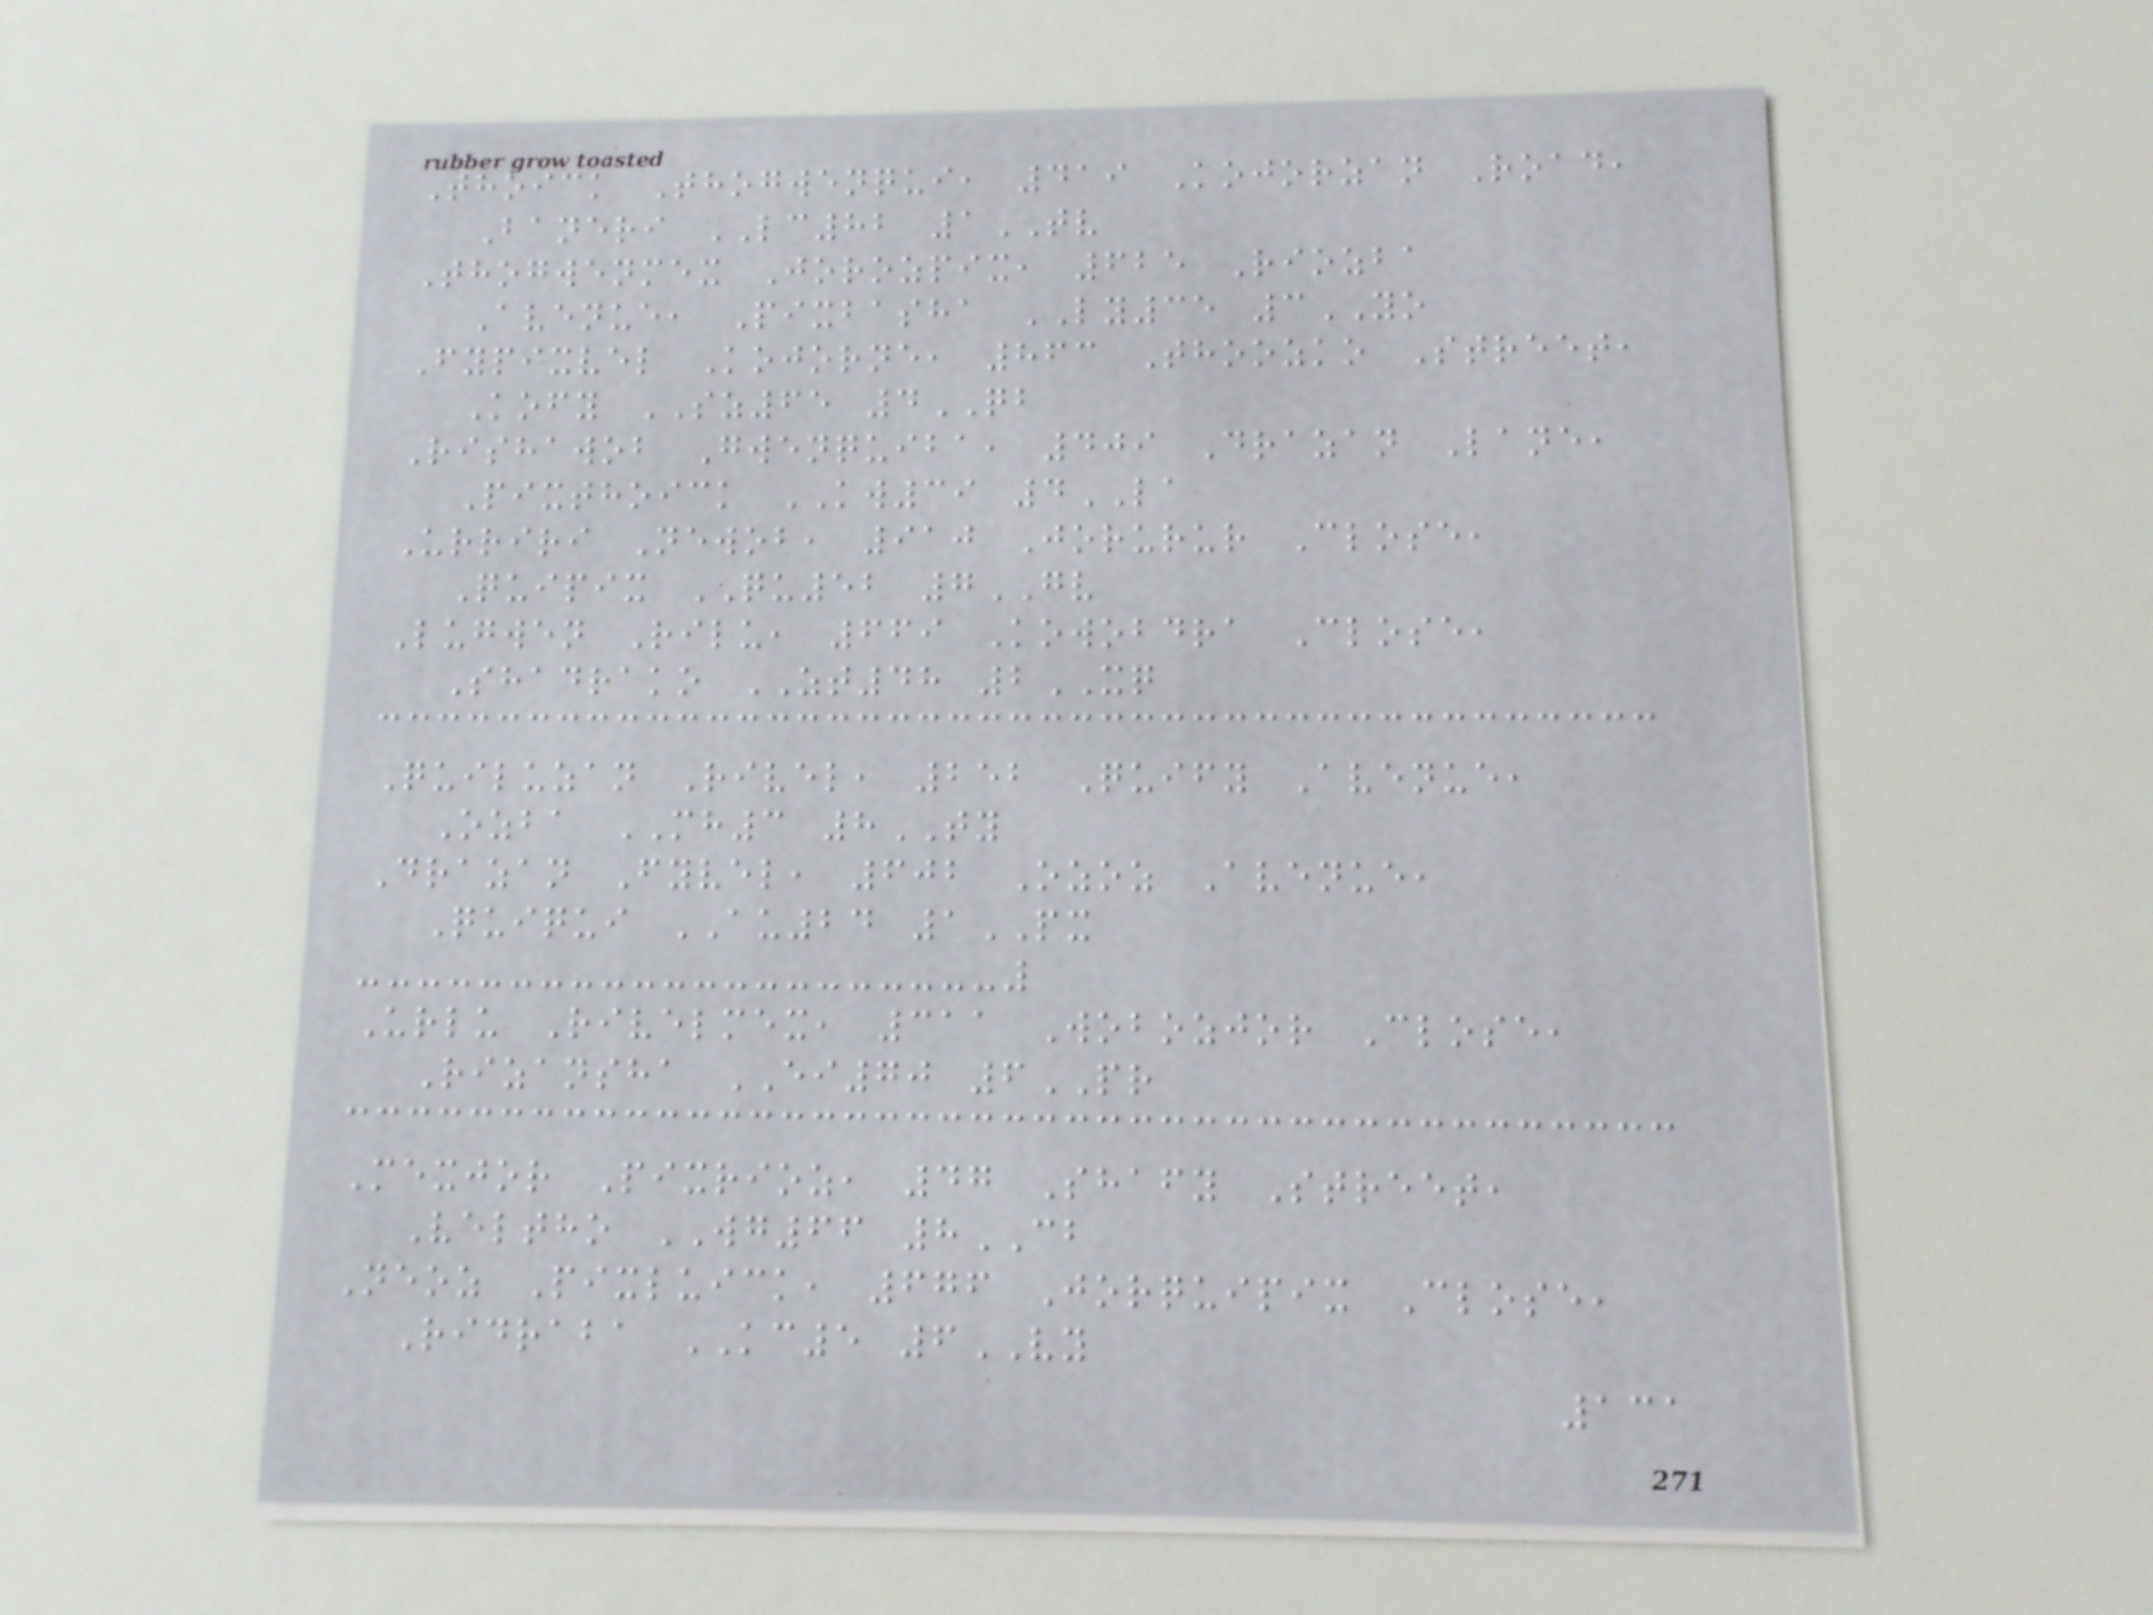Thoick Thogwenqui, 419 Kojorzan Road,
Baneri LC82 1TV
Thogwenmex Jorozpix, 625 Riozba
Avenue, Pixbasha LY35 3YO
Fypixvel Kojorne, 863 Thoozko Street,
Kofy SZ65 4QB
Rishawob Gwenquiba, 409 Drazan Lane,
Pixthoick KW39 4LA
Urriri Newob, 910 Jorurur Close,
Quipix QU52 7GV
Lugwen Rilu, 669 Kowobdra Close,
Shadrako ZT48 2XQ
Quiluzan Rivel, 252 Quify Avenue,
Ozba MH3 8TY
Drazan Fyvel, 602 Ozoz Avenue,
Quiqui AU24 1PX
Urlu Rivelmex, 311 Wobozjor Close,
Rizansha EI70 6PR
Mexjor Pixrioz, 47 Shafy Street,
Veltho WG66 8CB
Neoz Pixluick, 676 Jorquipix Close,
Ridraba KC5 6VY
131
